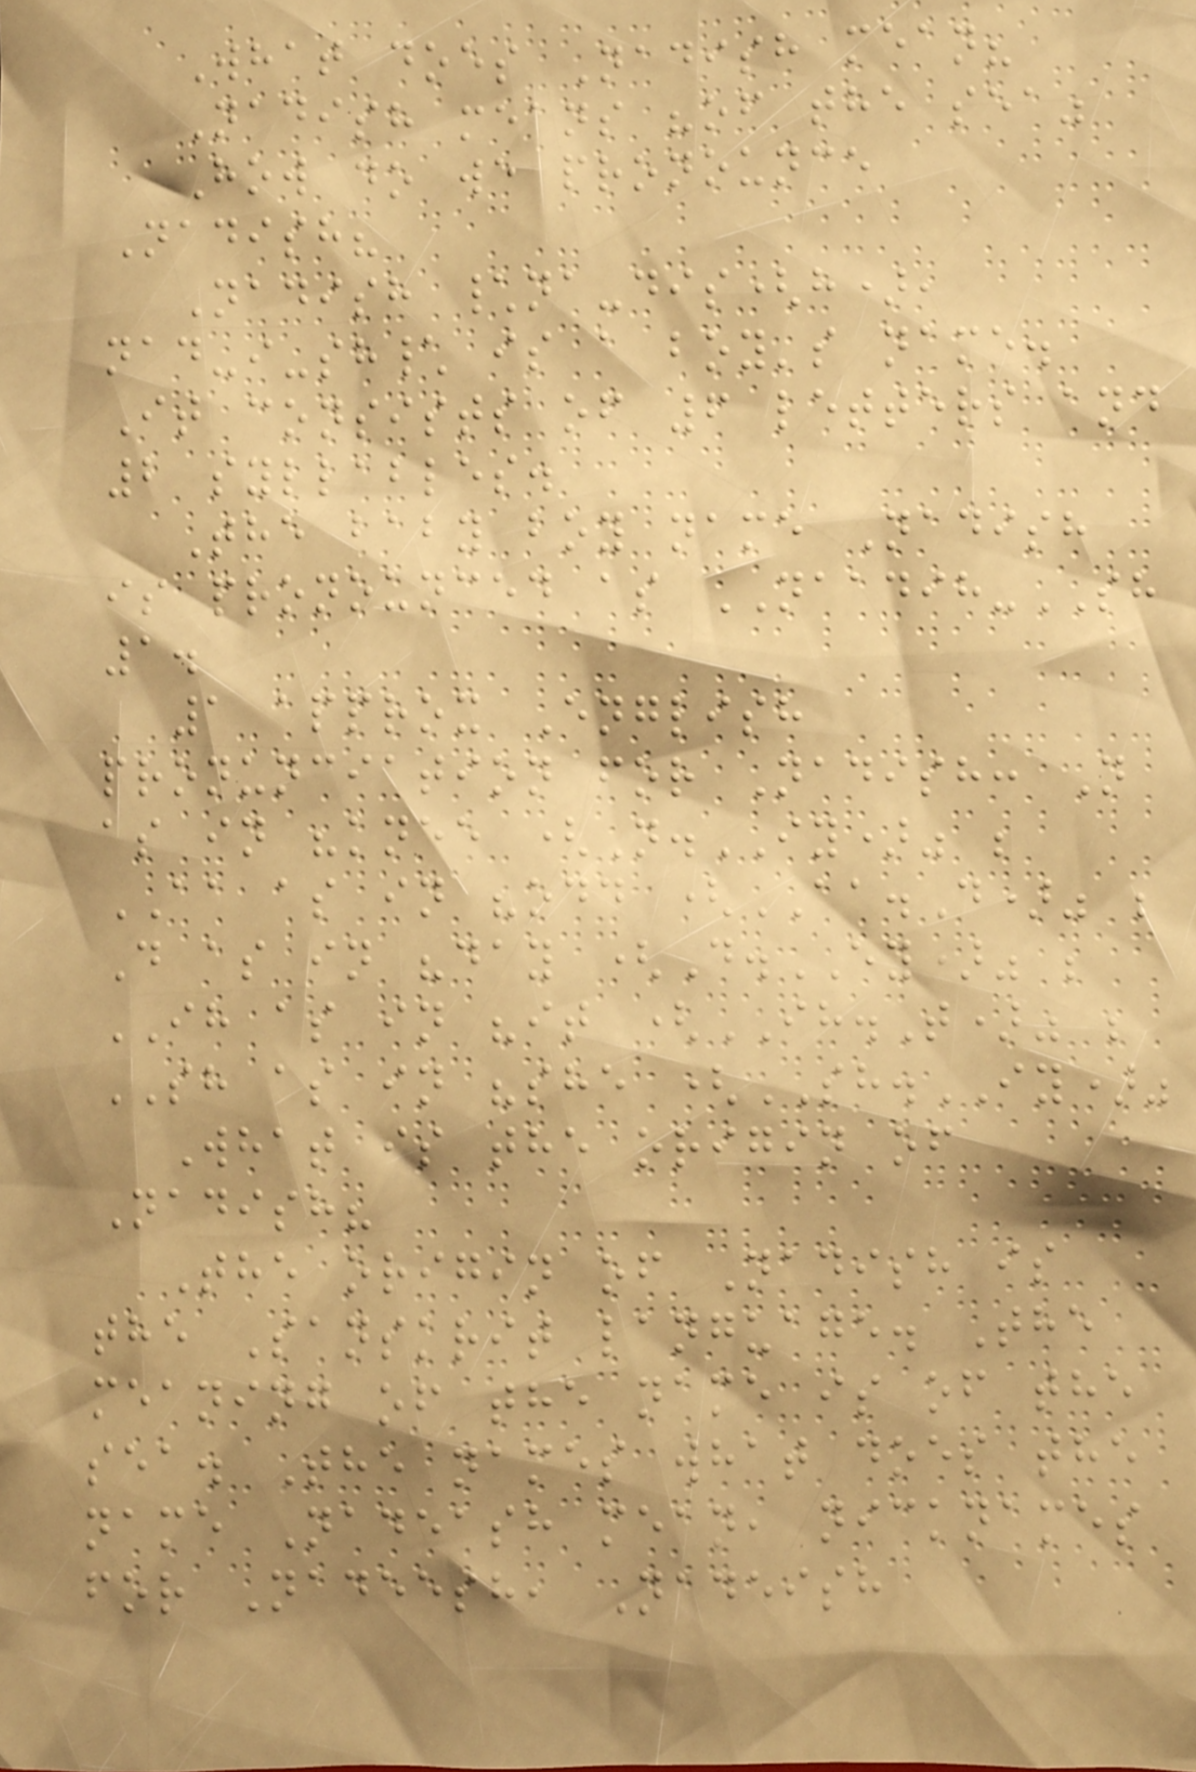What does Nadish mean?
Nadish means "of the sea"
How do we pronounce
Nadish?
Nadish \na-dis(h),
nad-i-sh\ is a boy's name.
It consists of 6 letters and
2 syllables.
The baby boy name Nadish
is pronounced as NAADIH-SH
1.
1 approx English
pronunciation for Nadish: N
as in "knee (N.IY)" ;
AA as in "odd (AA.D)" ;
D as in "day (D.EY)" ;
IH as in "it (IH.T)" ;
SH as in "she (SH.IY)"
What is the origin of
Nadish?
The origin of Nadish is
the Sanskrit language. The
meaning of the name is of the
sea. The names what does the
name Nadeash mean, nicknames
for Nadeesh, Nadeish
